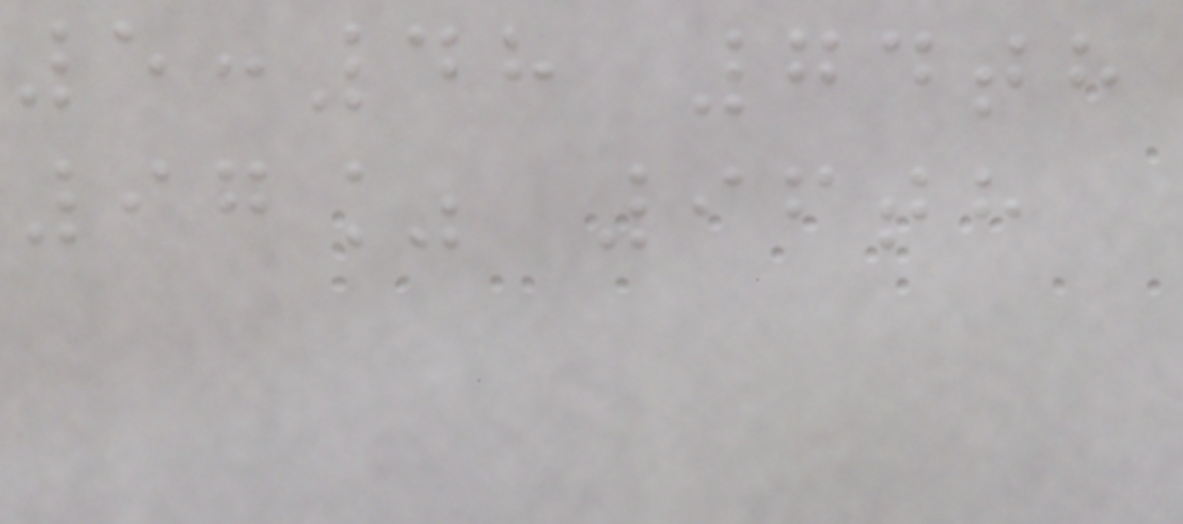5:48 74th
97% 96th
